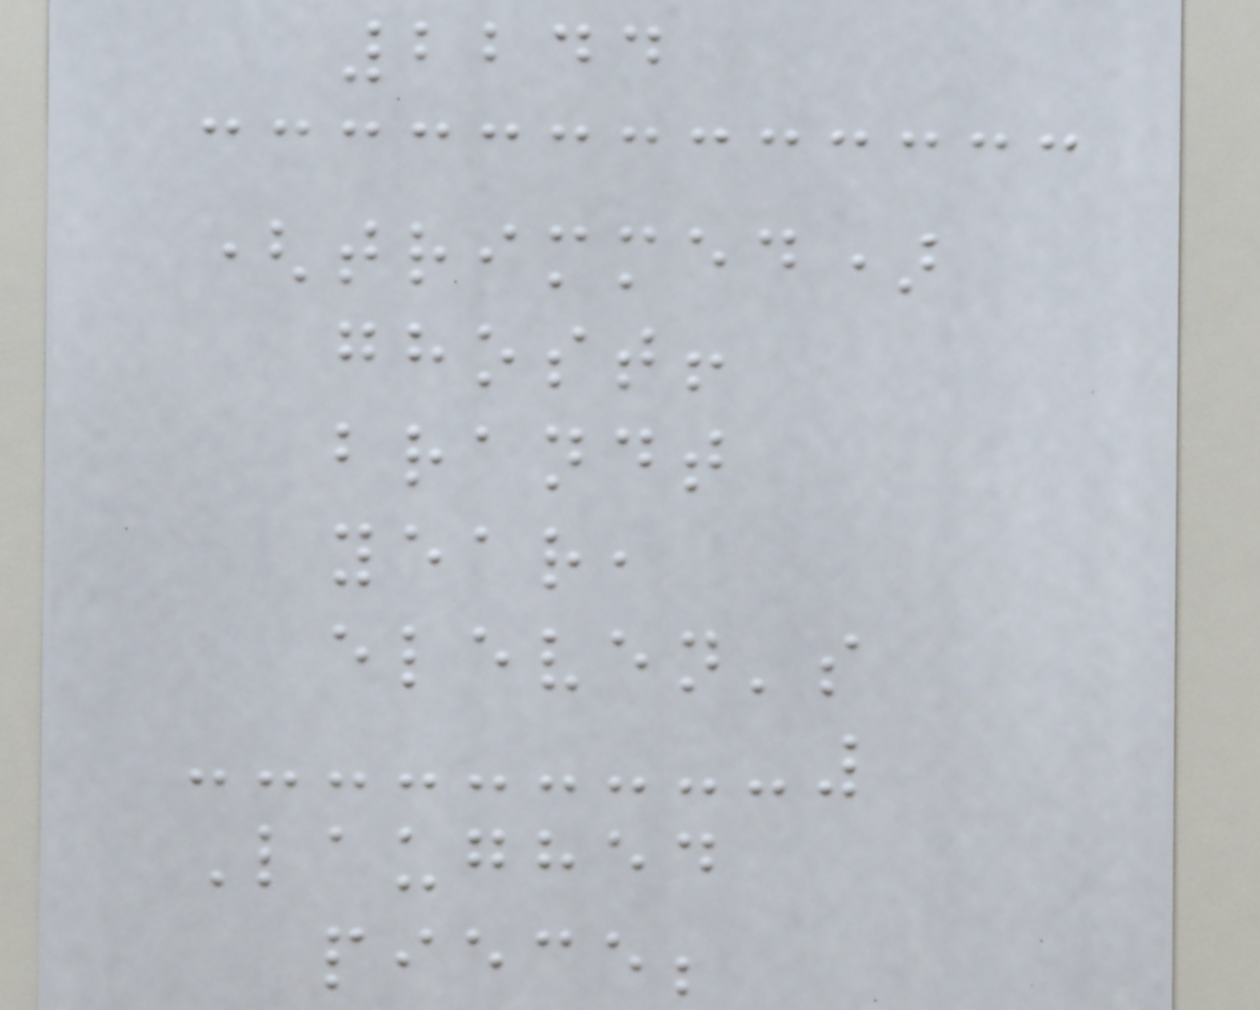2244
(trimmed)
ghost!
brandt
year,
eleven's
Laughed
piece;
